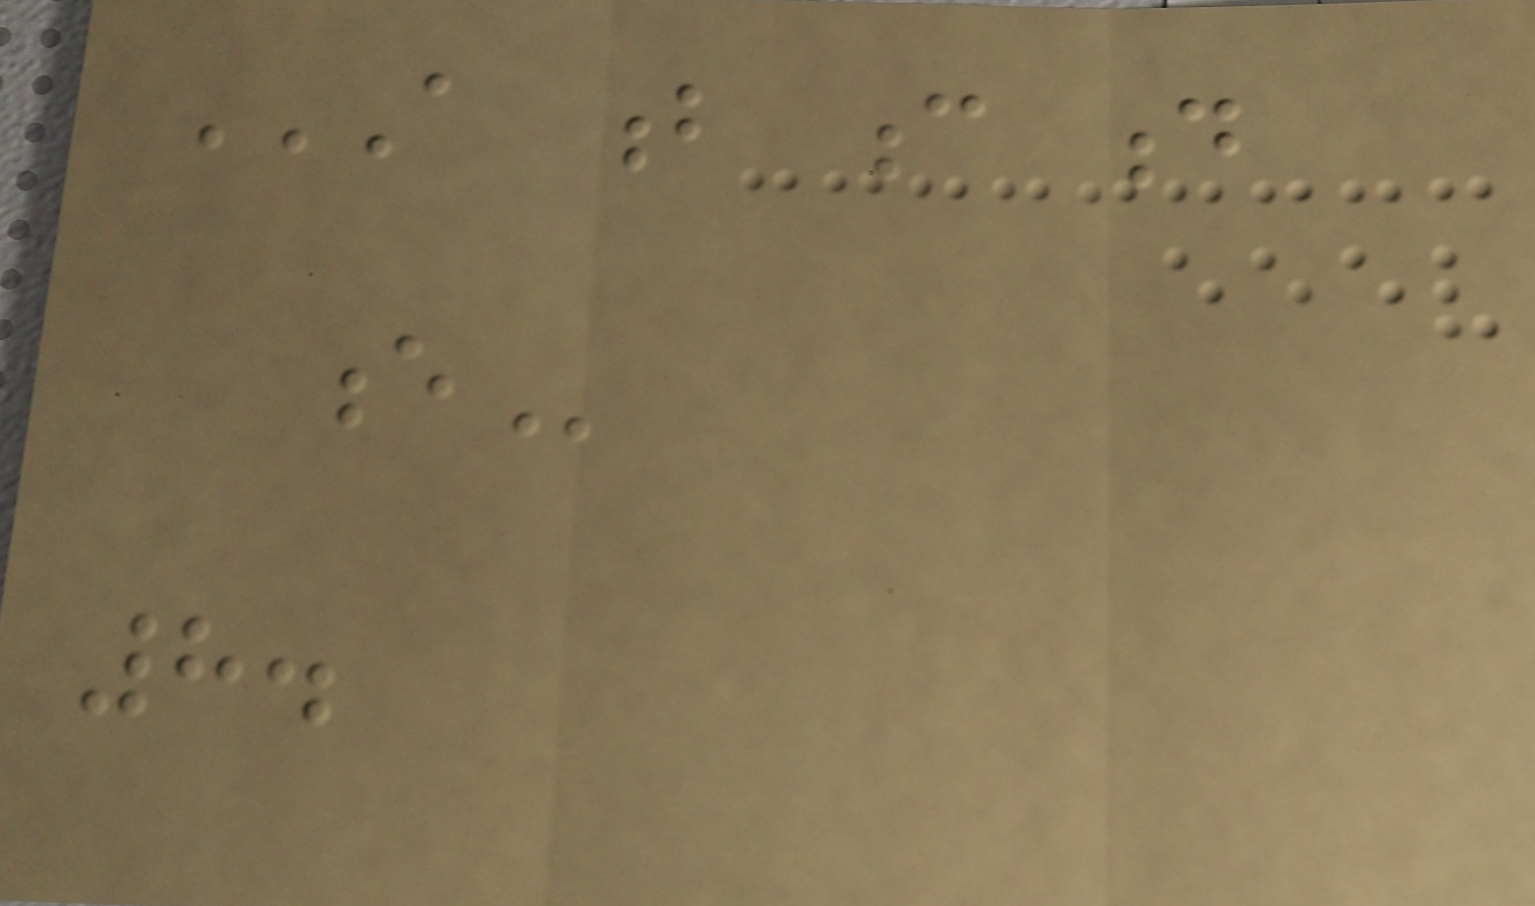A B C D
E
8.
